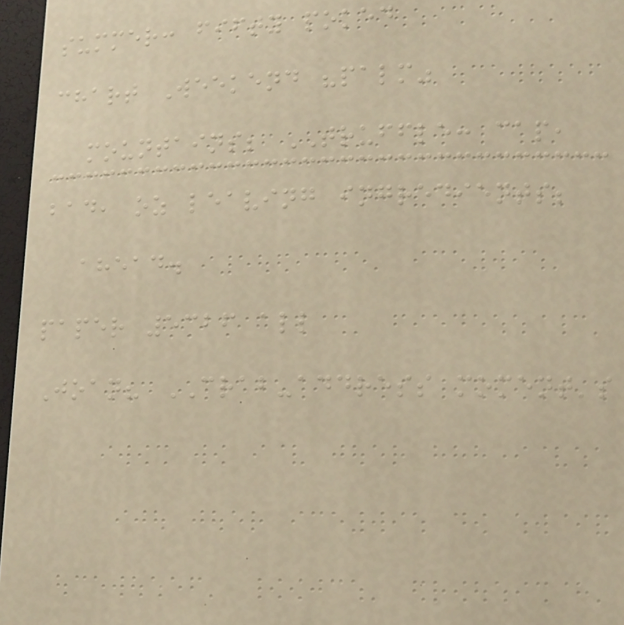summer: fifty poked
chart Weekend "palm"
mountains; TRUFFLE: cap,
bad, oz leaving ingredients;
ahead.
paper 5326 all
Joan? CRAB-address moment's
